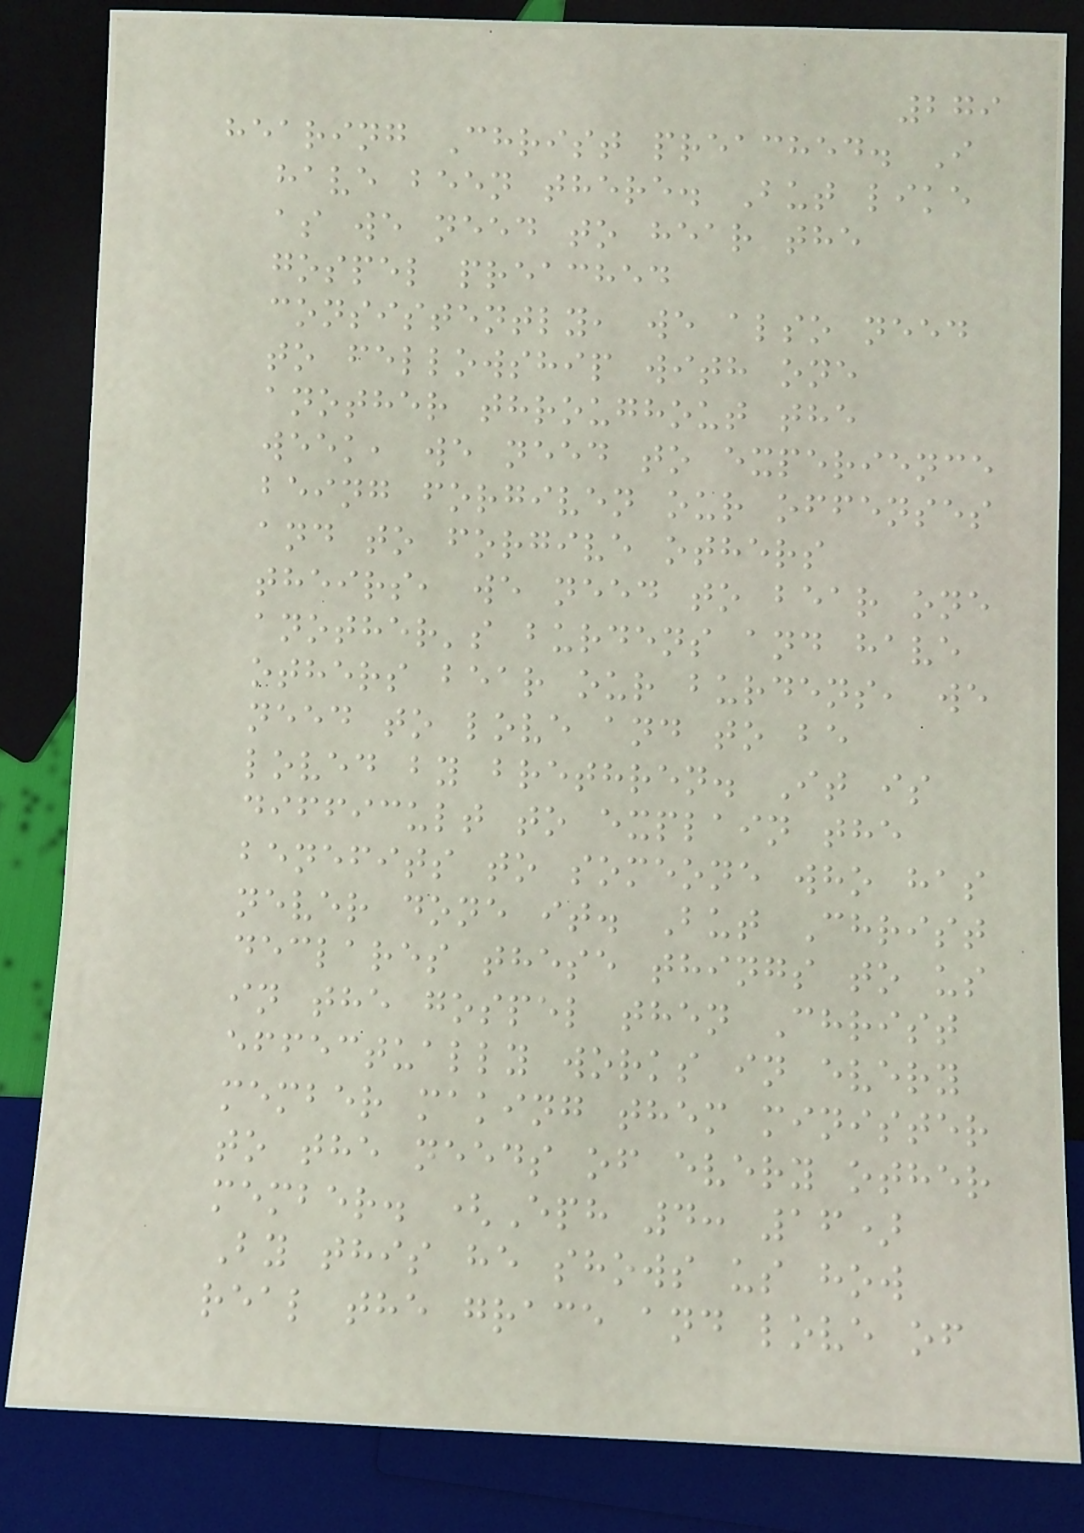279
hearing Christ preached. I
have been there. But like
as we need to hear the
gospel preached
consistently, we also need
to fellowship with one
another throughout the
week, we need to experience
being forgiven our offenses
and to forgive others
theirs, we need to bear one
another's burdens and have
others bear our burdens, we
need to love and to be
loved by brethren. It is
difficult to explain the
benefits to someone who has
never done it. But Christ
declares these things to us
in the gospel then Christ
effectually works in every
member making them minister
to the needs of every other
member. (Eph 4: 16)
By this he shows us how
real the grace and love of
